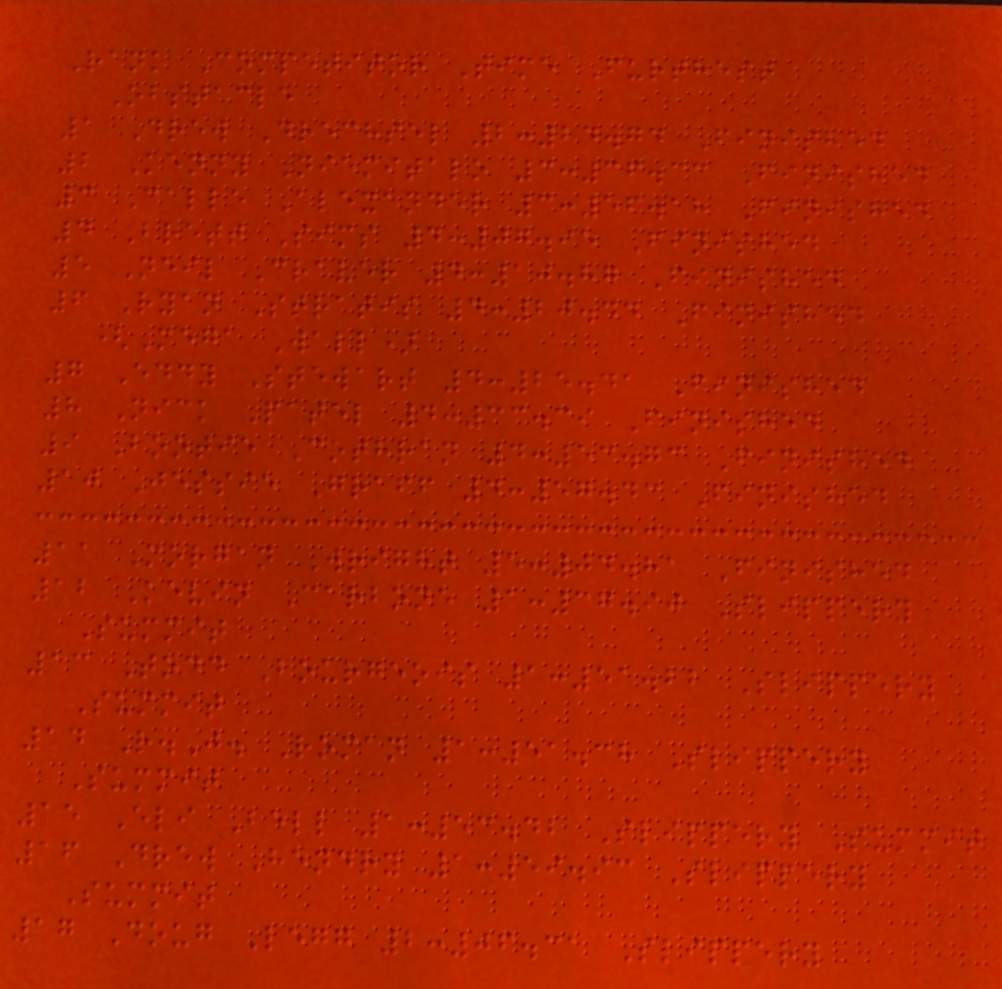Rank Competitor Time Furthest
Obstacle
1 Drew Drechsel 2:24.74 Finished
2 Kenny Niemitalo 3:36.33 Finished
3 Calle Alexander 3:56.18 Finished
4 Brett Sims 4:07.95 Finished
5 Neil Craver 4:10.87 Finished
6 Ryan Stratis 4:20.44 Finished
(Mega Wall)
7 Eddy Stewart 4:25.41 Finished
8 Nick Patel 4:33.39 Finished
9 Bootie Cothran 4:53.73 Finished
10 Jessie Graff 4:57.43 Finished
11 Morgan Wright 5:04.81 Finished
12 Kevin Carbone 1:37.90 Slippery
Summit
13 Todd Bourgeois 1:51.22 Slippery
Summit
14 R.J. Roman 1:51.38 Slippery
Summit
15 Eli Bell 1:53.42 Slippery Summit
16 Drew Hendry 1:59.93 Slippery
Summit
17 Doug Legg 2:06.31 Slippery
